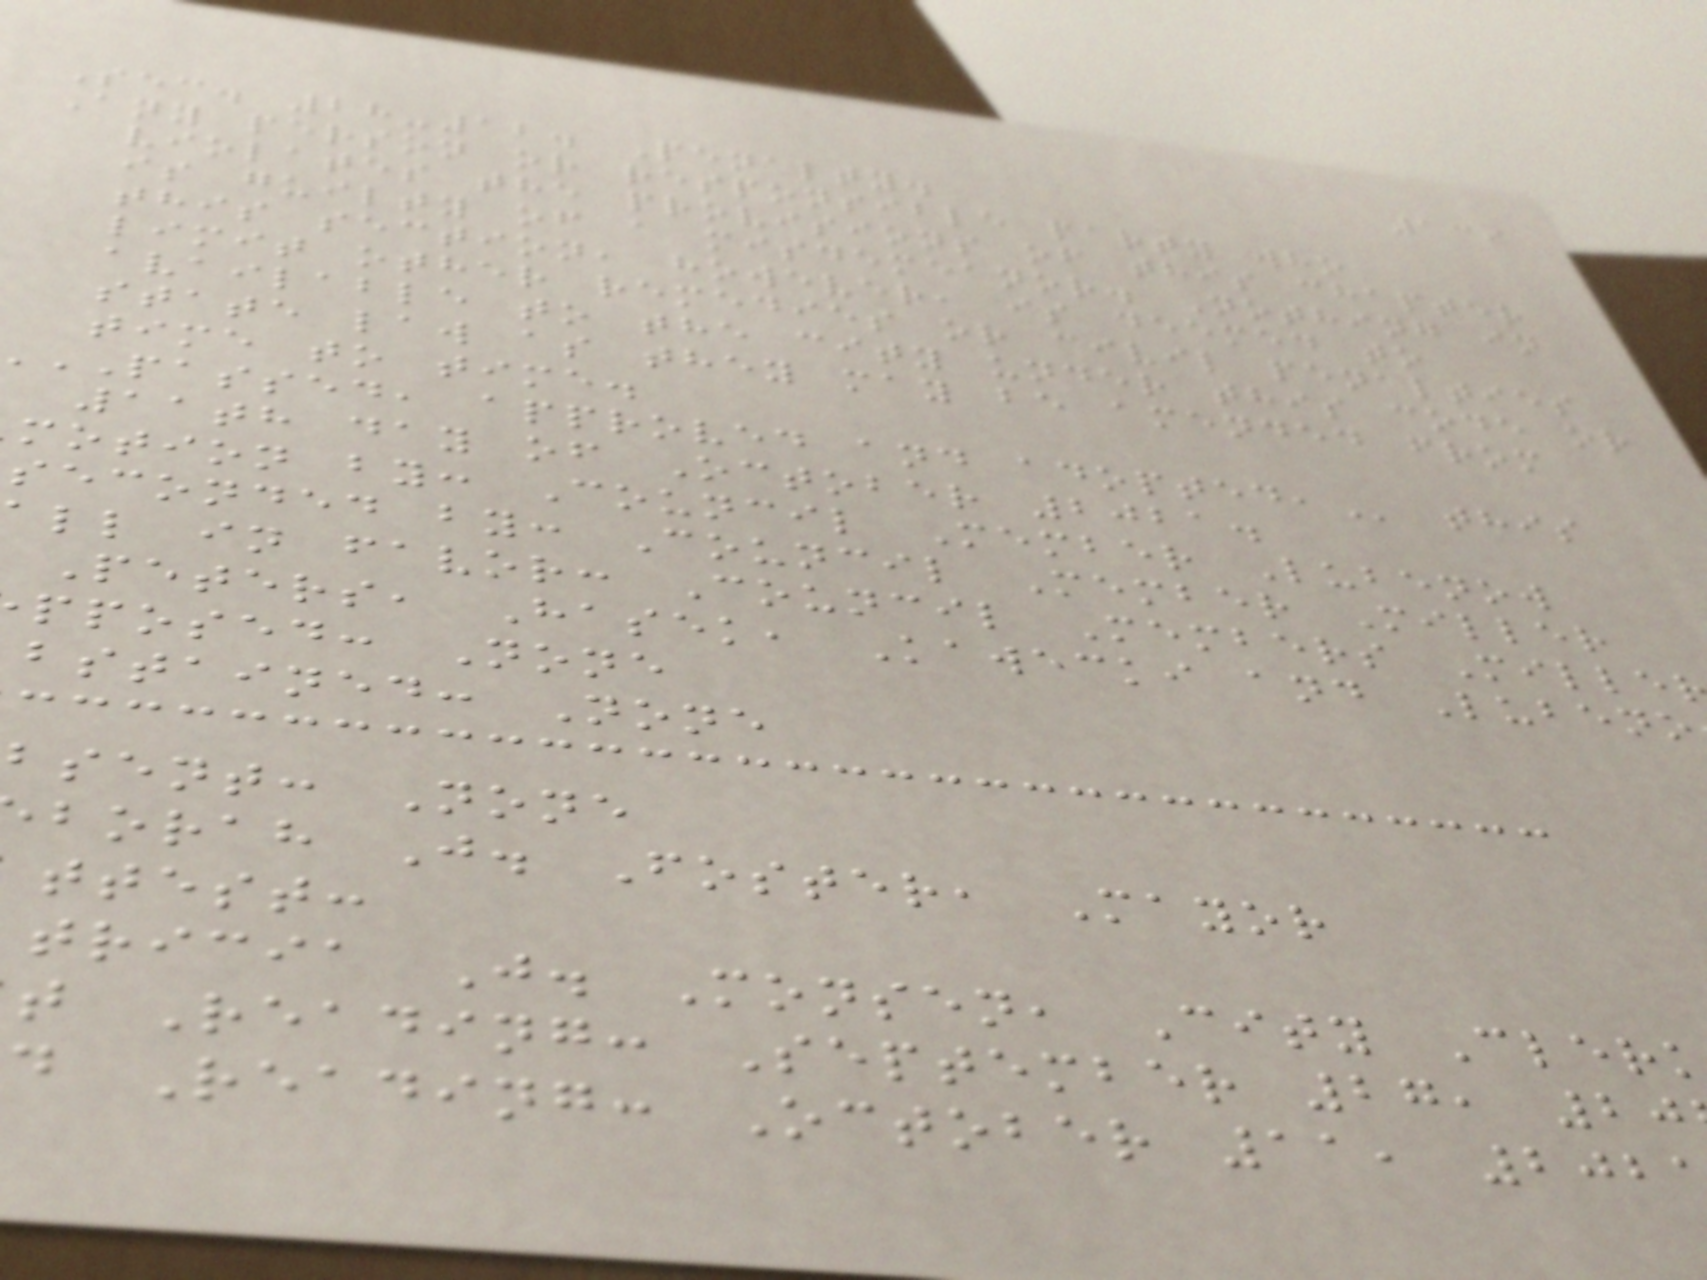139
Sec. 28-12. Penalty.
Any person or responsible party who
violates the provisions of this chapter
is guilty of a misdemeanor. Nothing in
this section, however, is deemed to
limit other remedies or civil penalties
available to the city under this code or
state law as they may be amended from
time to time.
PASSED, approved and
11th day of October 2021.
motion by: Council Member Lubenow
seconded by: Council Member Miller
all in favor: Council Members Mille
Peters, Hasek, Kawecki and Lubeno
pposed: None
bstained: None
bsent: None
borah J. Foster, Mayor
ttest:
tricia J. Monsen, City Cler
t Reading: September 27, 20
d Reading: October 11, 202
